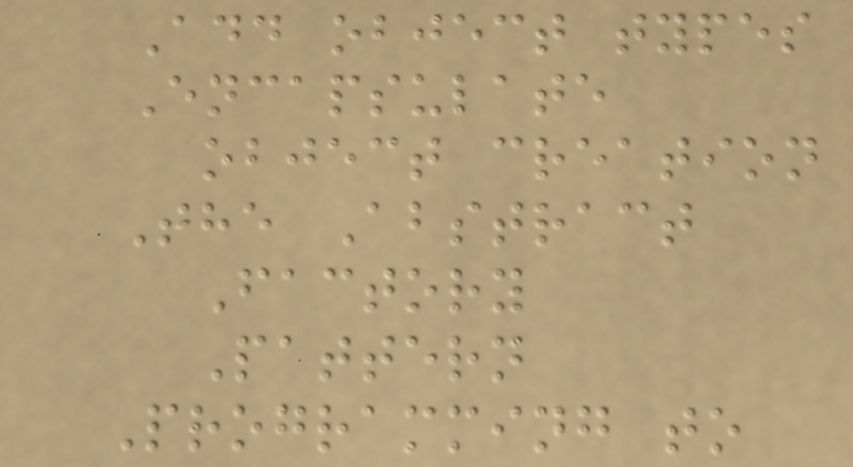Add object types
Encapsulate
object creation
The Abstract
Factory
Pattern
Programming to
